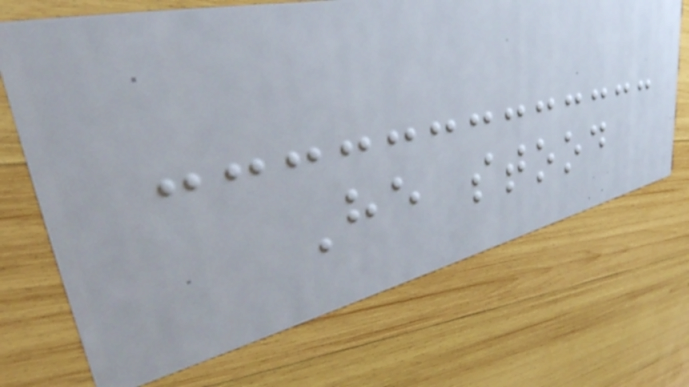He stood
